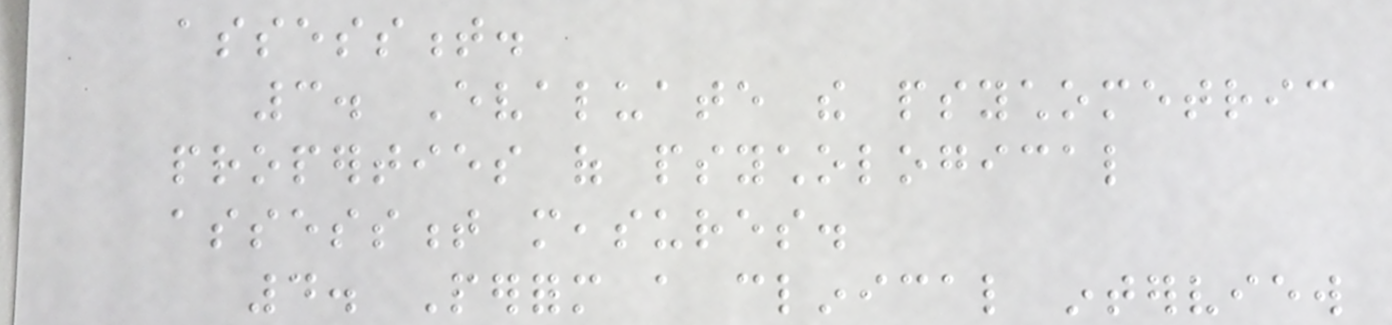assessment.
3. Evaluate the psychometric
properties of psychological
assessment measures.
4. Perform a clinical interview
